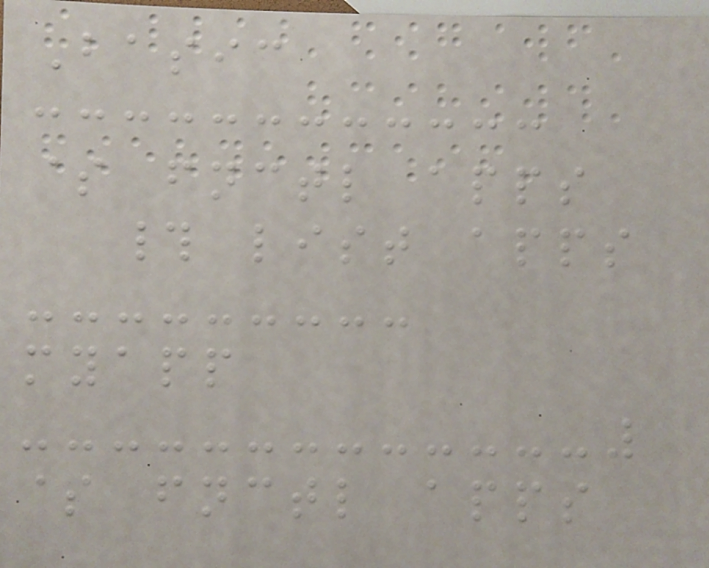Basic
$ fnctl apps
# list apps
myapp
$ fnctl apps
